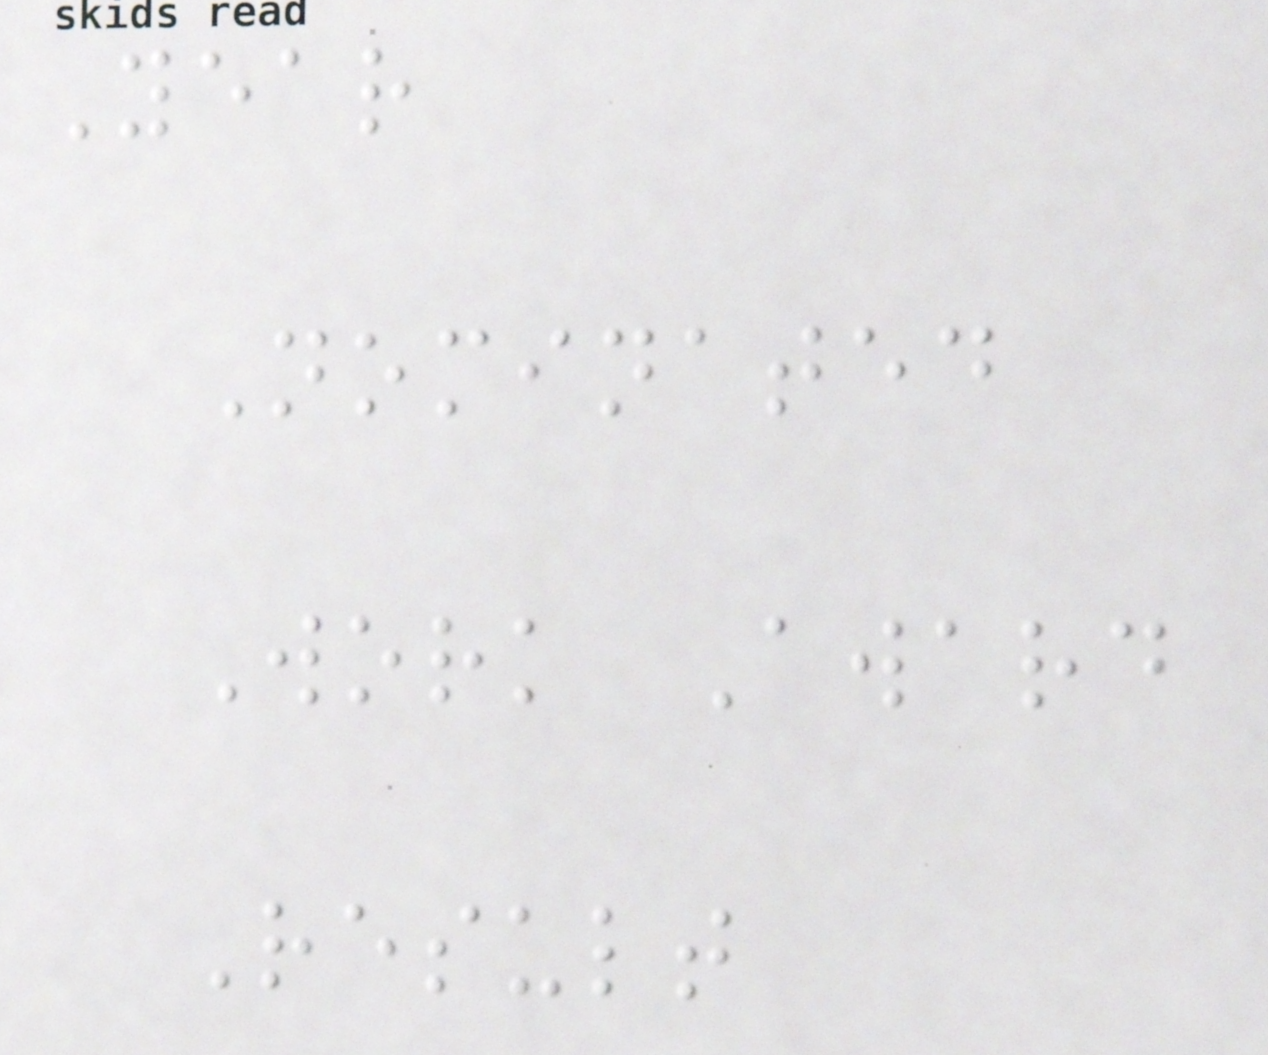Year
Nominated
Work Award
Result
